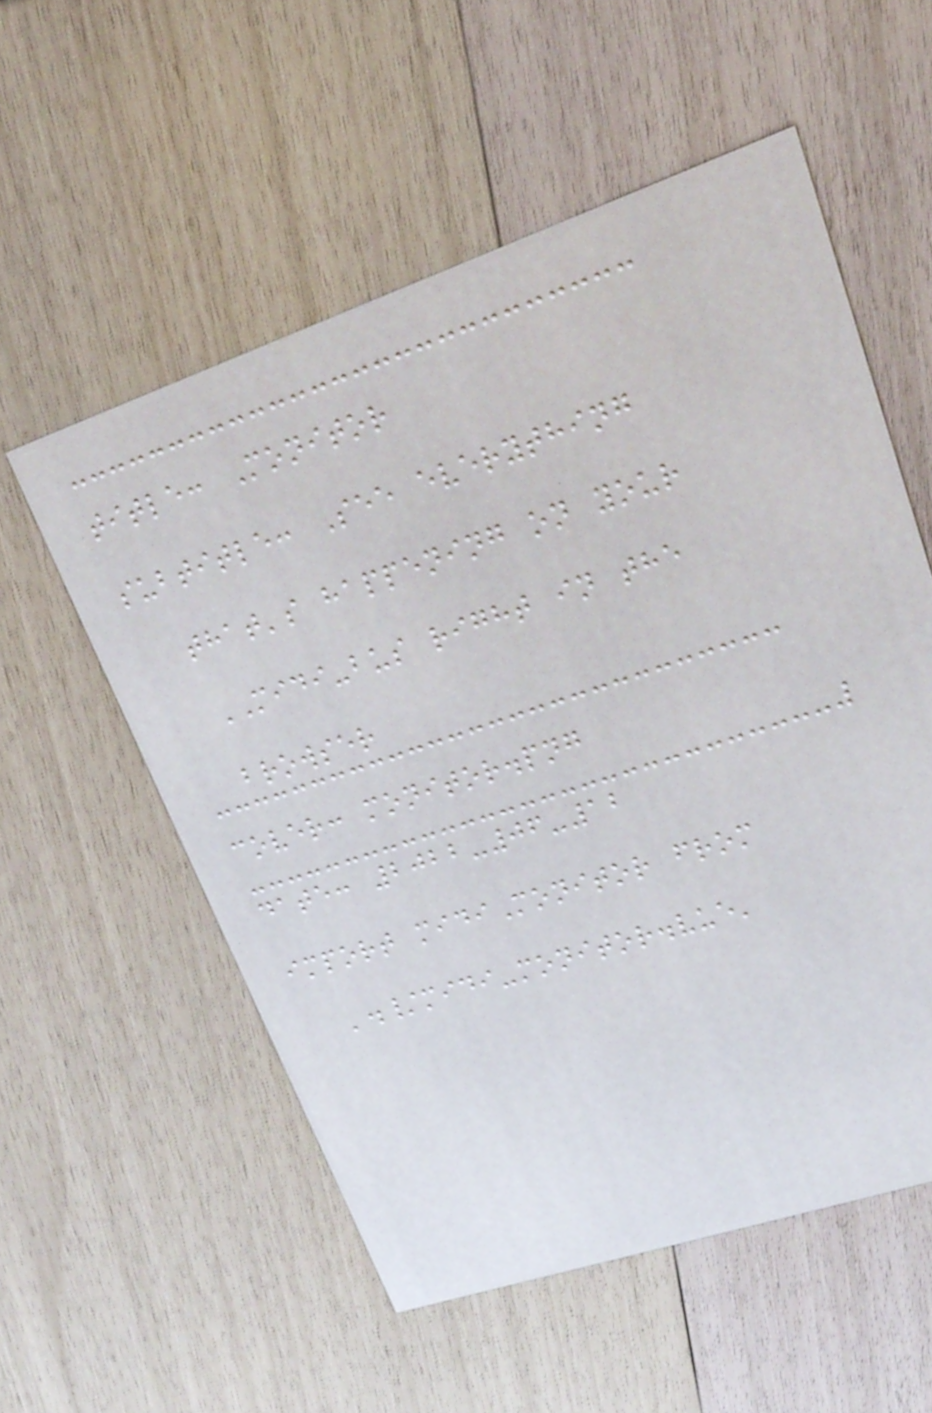title: Monitor
subtitle: See everything
that's happening on your
MIDI-bus right in the
browser
cover: monitor.png
date: 2022-06-12
import midiMonitor from
'./midi-monitor.vue'
